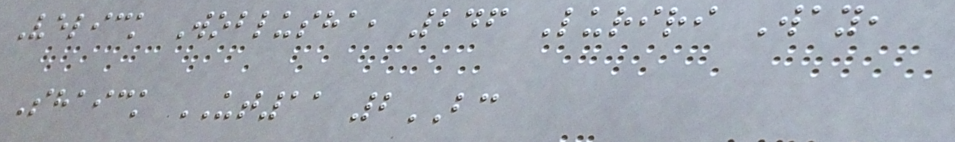Velick Woblusha, 246 Luriri Way,
Shaick UT11 2BC
